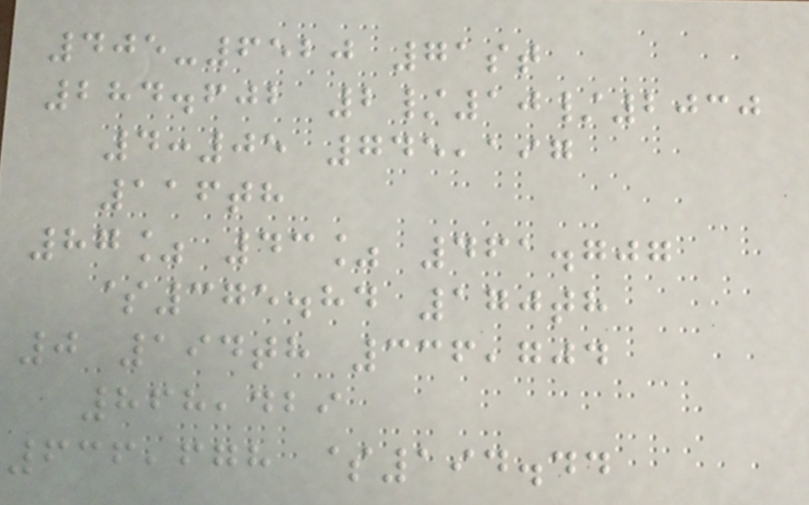405-6520 71st
284.602 2/10/2030
4:05 745,197
116th
87% 43% 461.707
$375.84 170th
0 194th 336,704
868,429
636,678 $194.44
